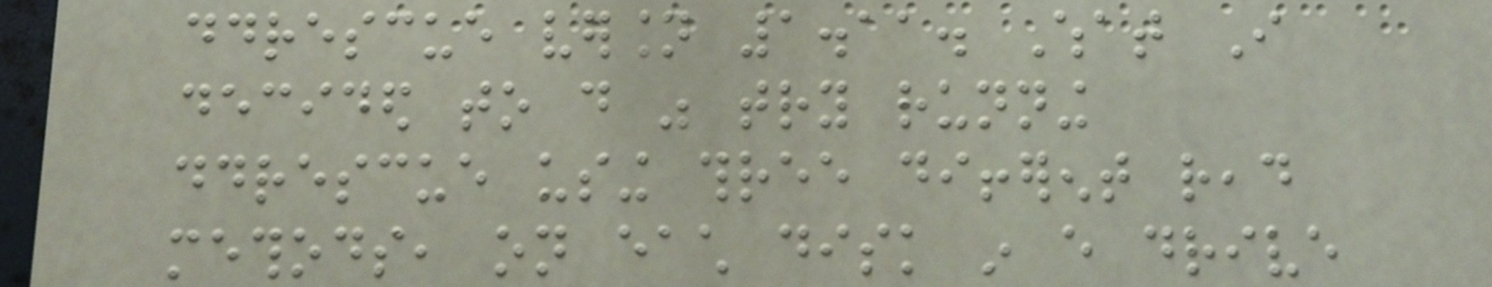ddrescue version 1.11. What I
decided to do was try running
ddrescue using three different read
methods, on each disk in every drive
